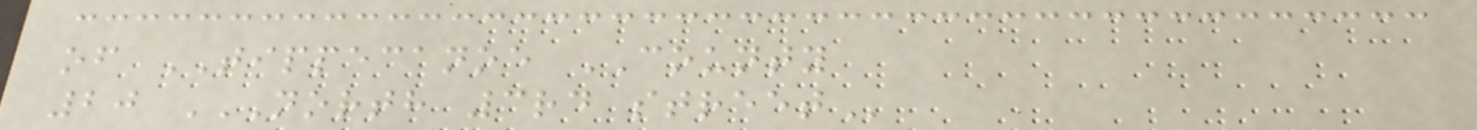of TIPPECANOE COUNTY
20 NORTH 3RD STREET
